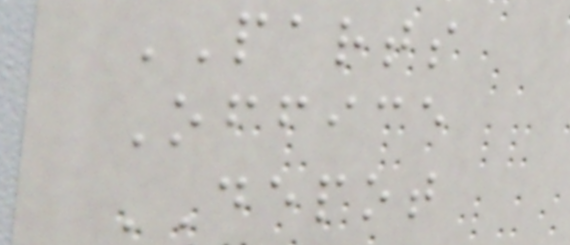PARTS
Office
DEPOT
